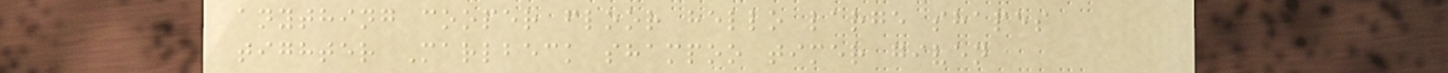anything cooper floor hello large shapes
tighter Marlbeck shampoo timer given
